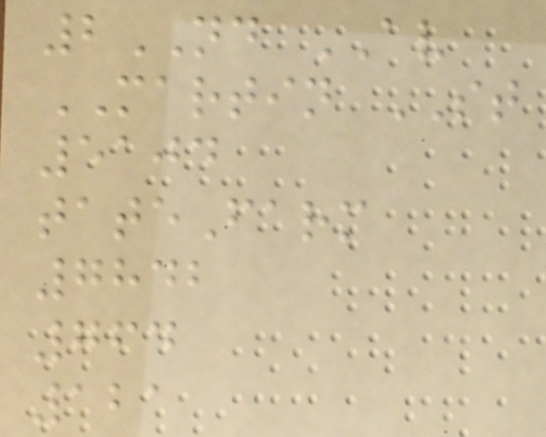2ND AV
MARTIN ST
5104
tateFarm
7842
764
121
